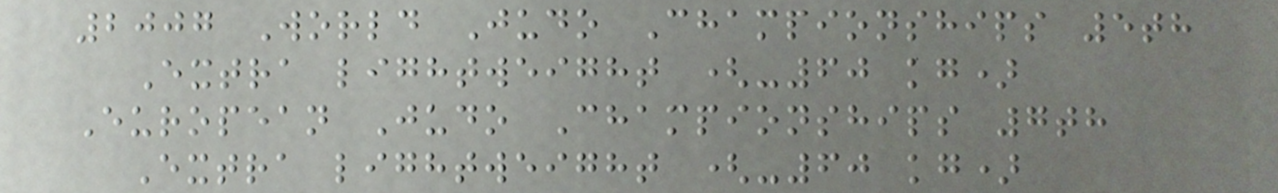2007 World Judo Championships 5th
Extra lightweight (-60 kg)
European Judo Championships 7th
Extra lightweight (-60 kg)
